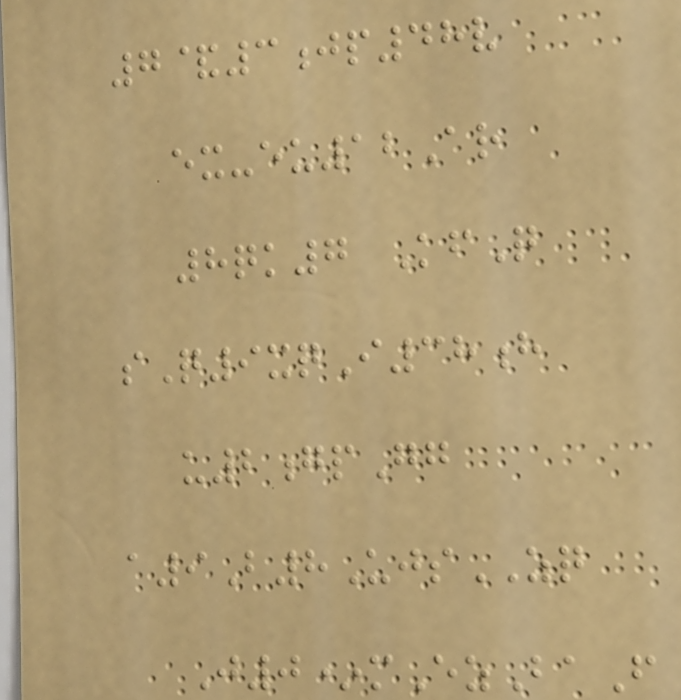7&3jp48v
ex-eu12Ar
8qk7 KfQ
sQ9xqI38h
u2gpGg
a9B8UjsZQ
J0*mEzBaF
